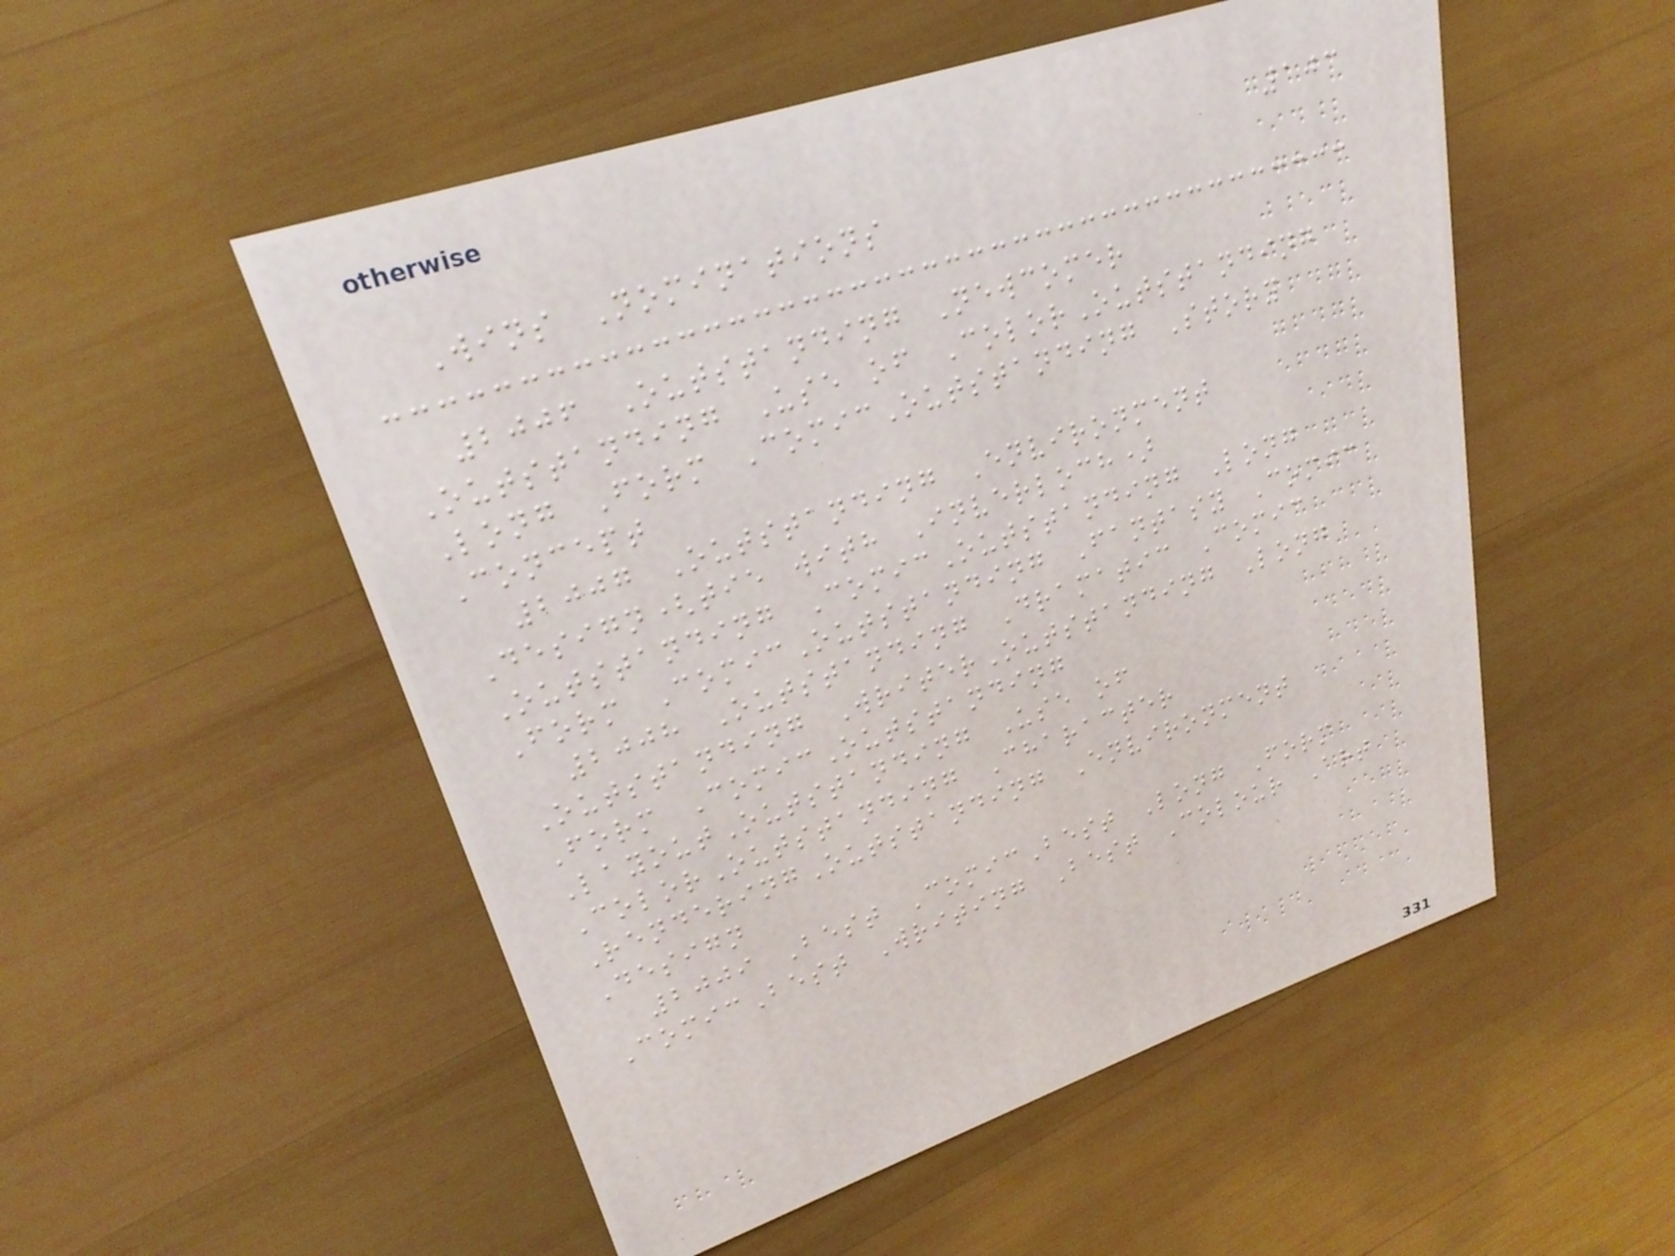103
Wins Nominations
2006 Outstanding Newcomer
Outstanding Use of ColorOutstanding
Long Form ComicOutstanding Story
Concept
2007 Outstanding Environment
Design(tie with Inverloch)
Outstanding ComicOutstanding Long
Form ComicOutstanding Fantasy Comic
2008 Outstanding Dramatic Comic
Outstanding WriterOutstanding Long
Form ComicOutstanding
LayoutOutstanding Use of
ColorOutstanding Character
RenderingOutstanding Environment
Design
2009 Best ComicBest Long Form
ComicBest Writing Best Colour Art
